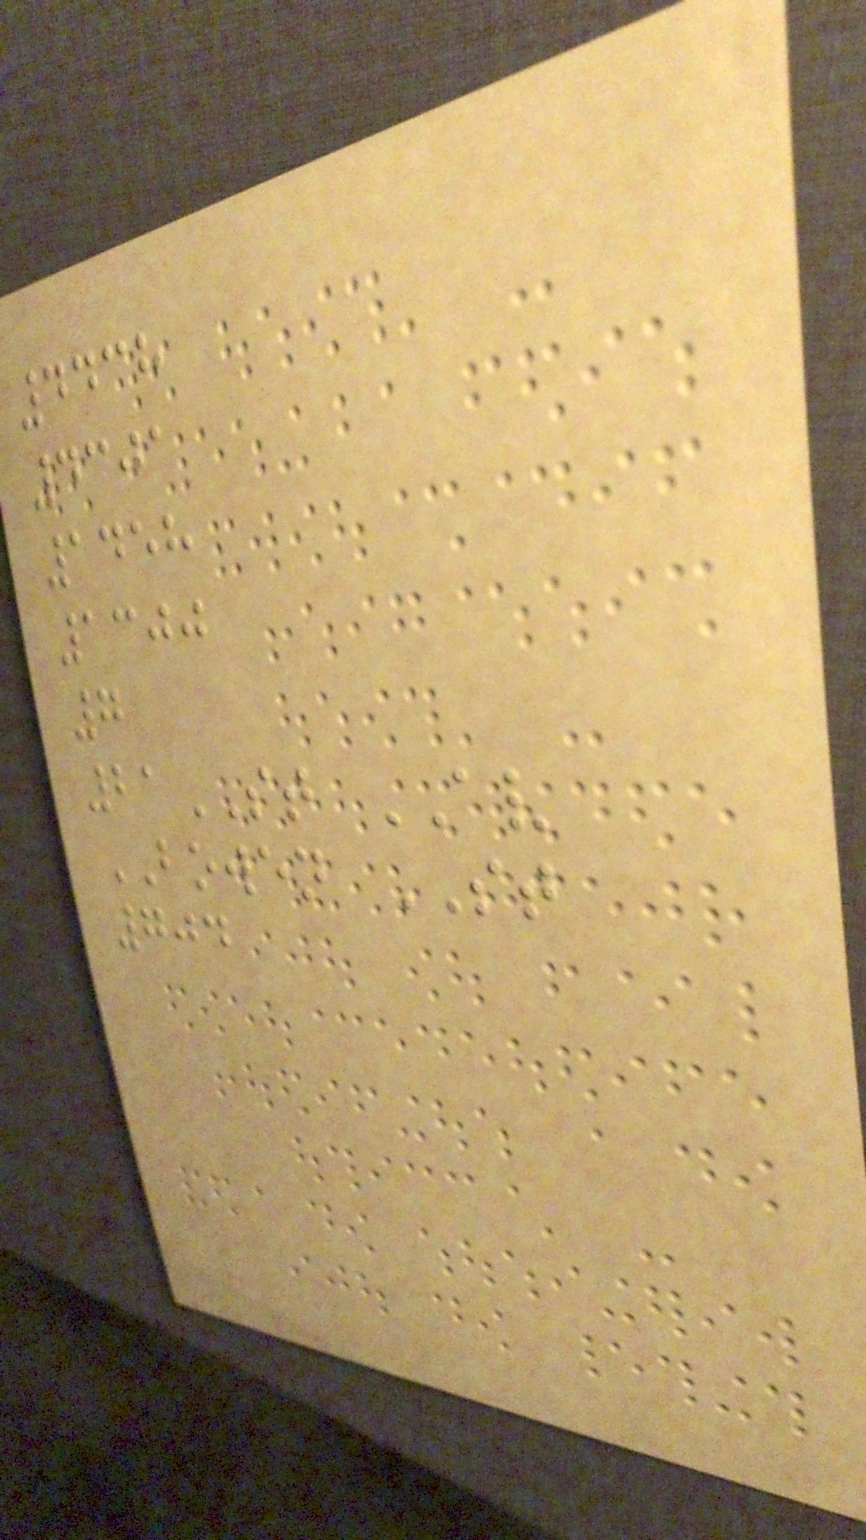4438
4301
1458
1300
7
21ST AV
BOWEN ST
704
